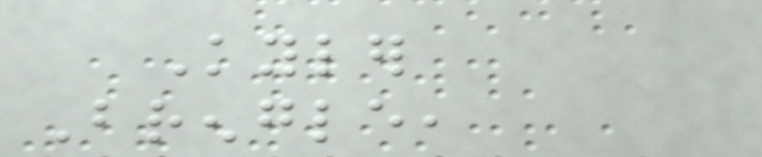Kyler
Brengle,
